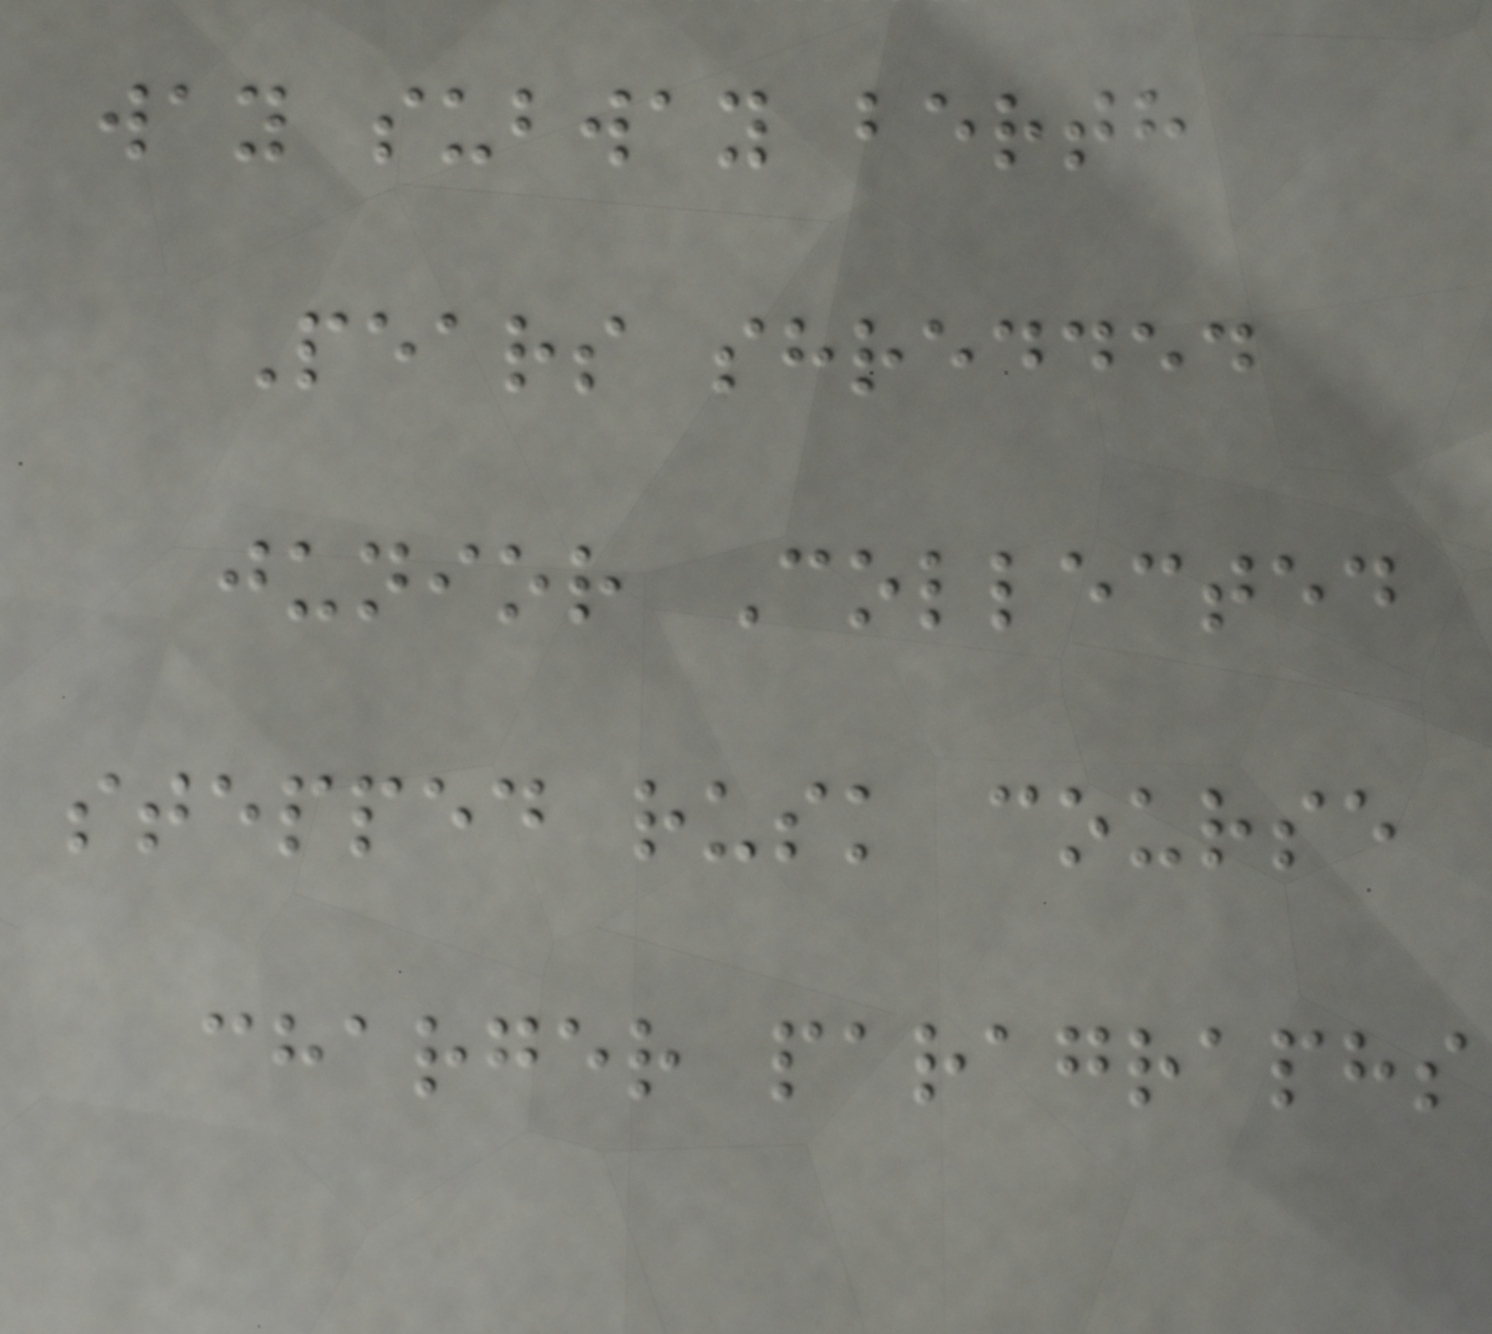way subway berth
Pears shredded
junior Collected
stepped rusk course
charger paragraphs
